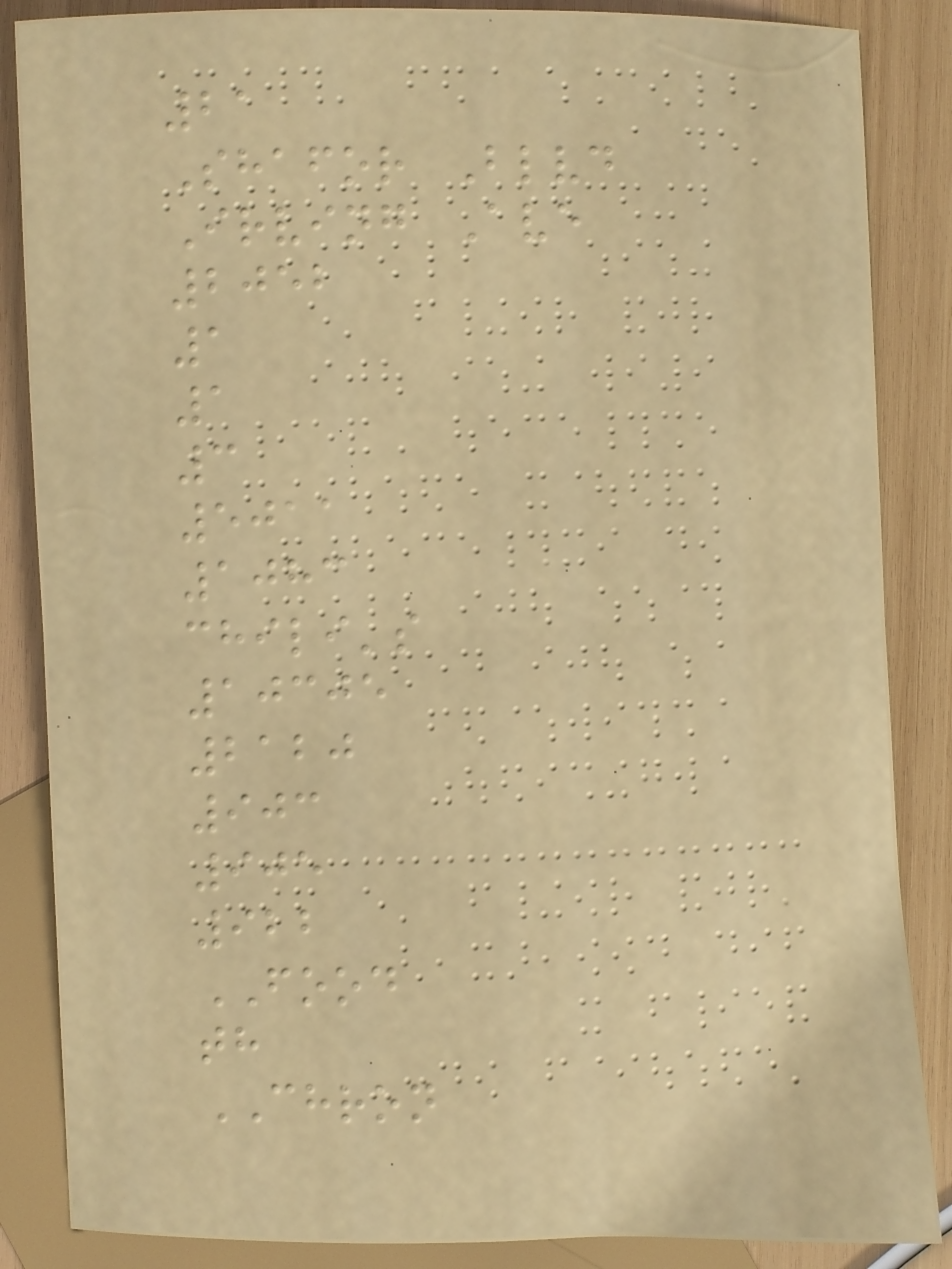21
Shafor Blvd
Irving Ave
2052
1
1
3
5011
1083
chili's
10305
2120
903
905
922
FOOD
th
CHRON
